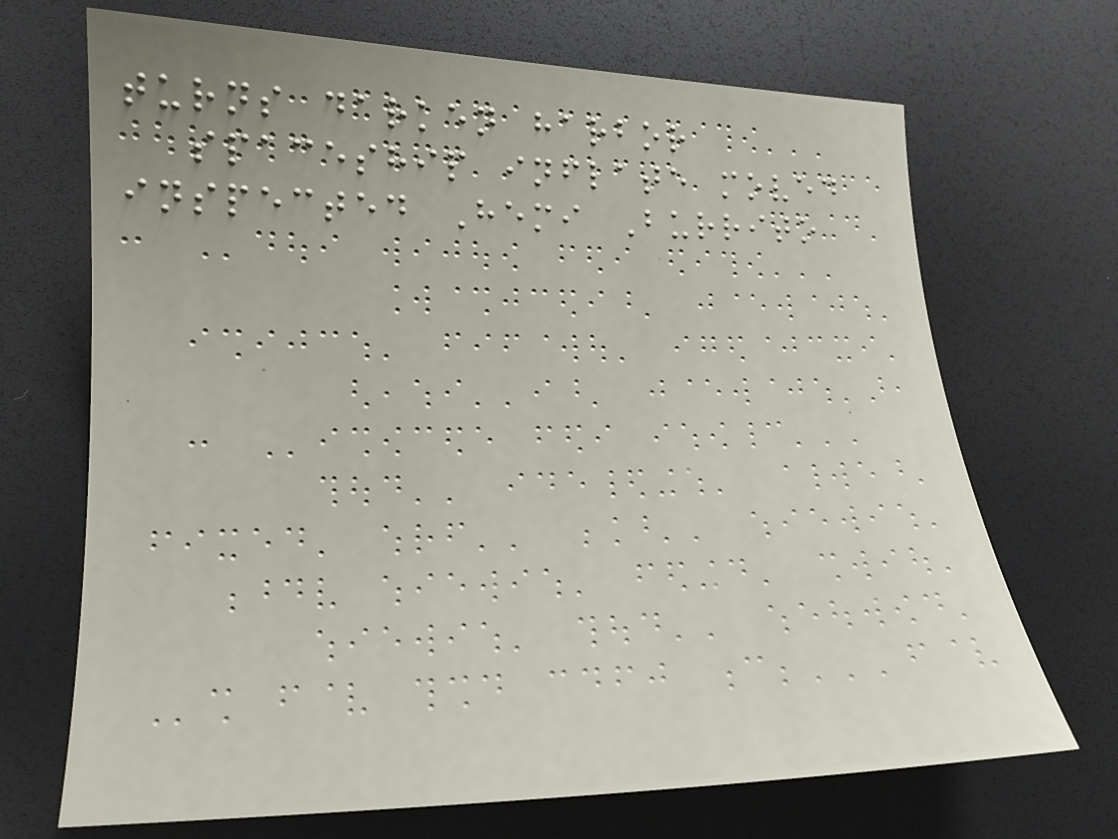turns darken harbor
spaceship inflate moved
inspected Hemi Burrito
